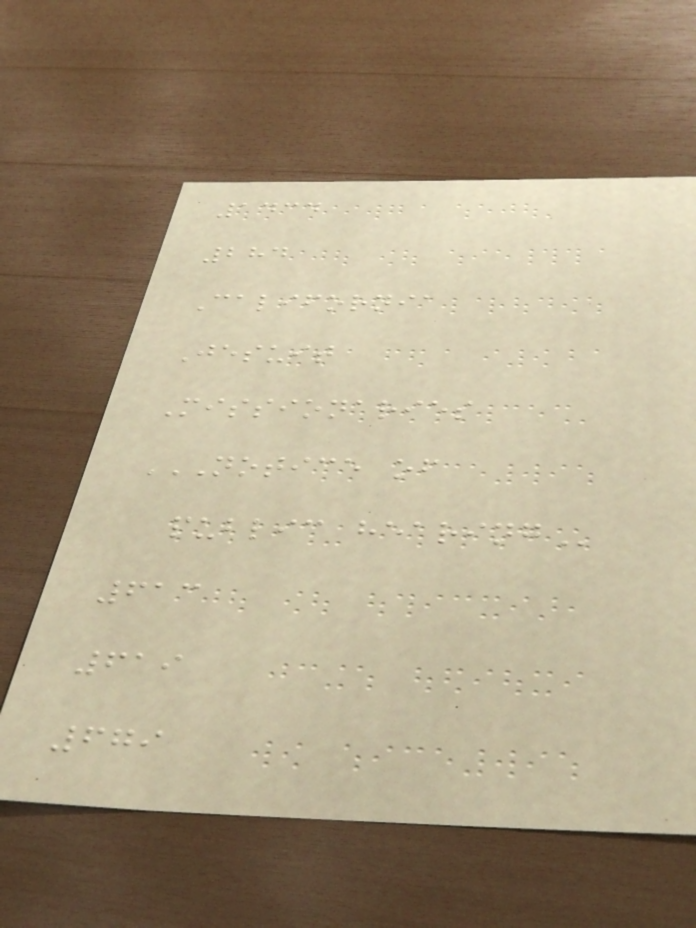1434
284
California
Jesuit
Missionaries
NOTICE OF
PUBLIC HEARING
613
619
679
